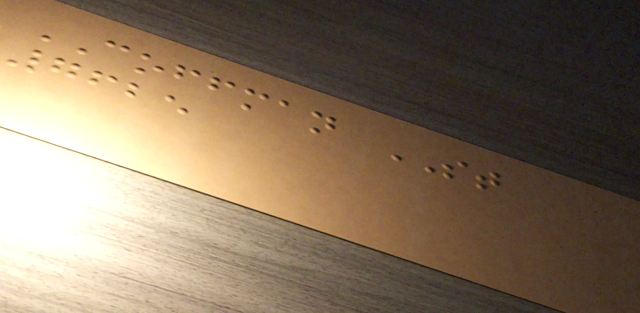COFFMAN ST
7625
